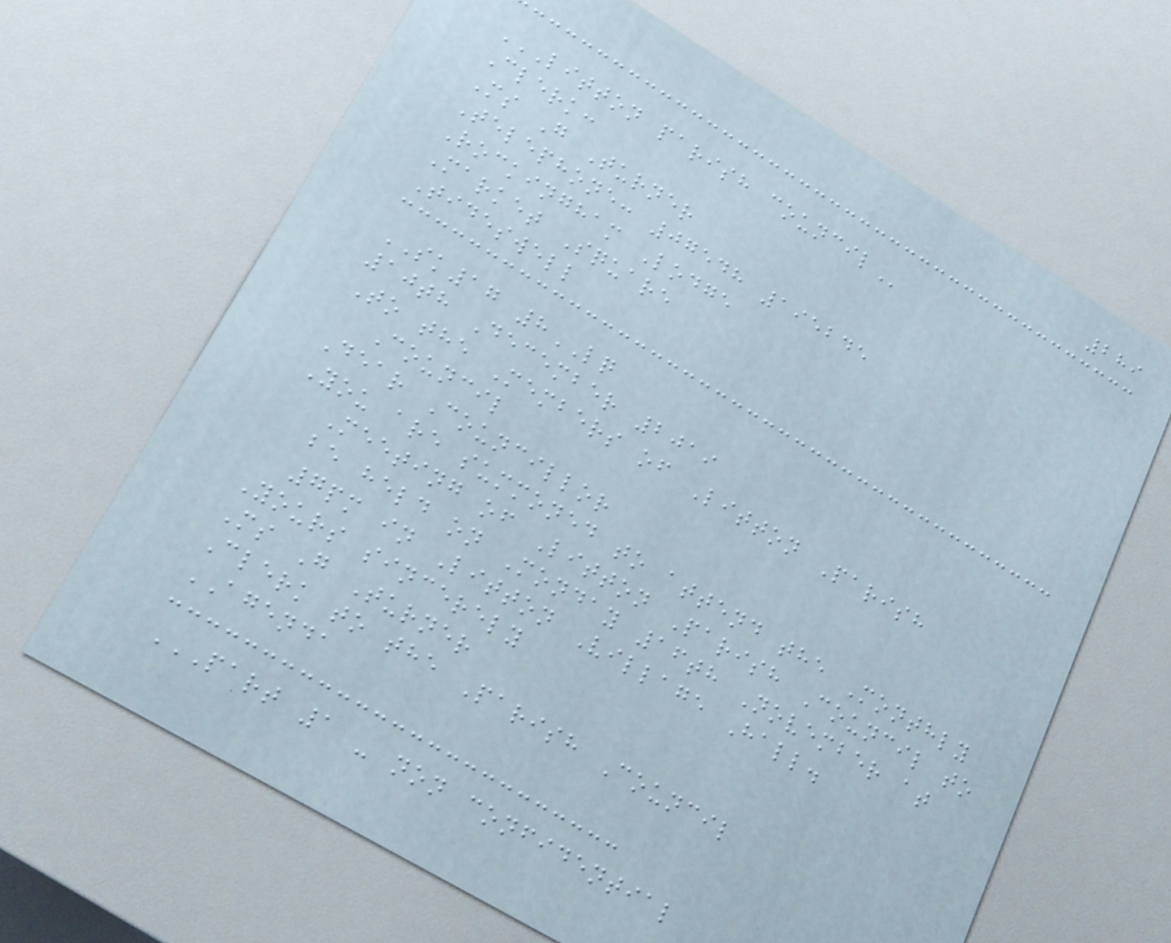289
LITTON PARISH COUNCIL
Clerk:
Ms G Turner
Telephone: 07548 195245
Rockingham Lodge
Market Square
Tideswell
SK17 8LQ
10th December 2019
To the Members of Litton Parish
Council
Dear Councillor
You are summoned to attend the Monthly
Meeting of Litton Parish Council to
be held on Monday 16th November at
7pm in Litton Village Hall.
Yours sincerely
Ms G Turner
Clerk to the Parish Council
AGENDA
PART 1 - NON CONFIDENTIAL
